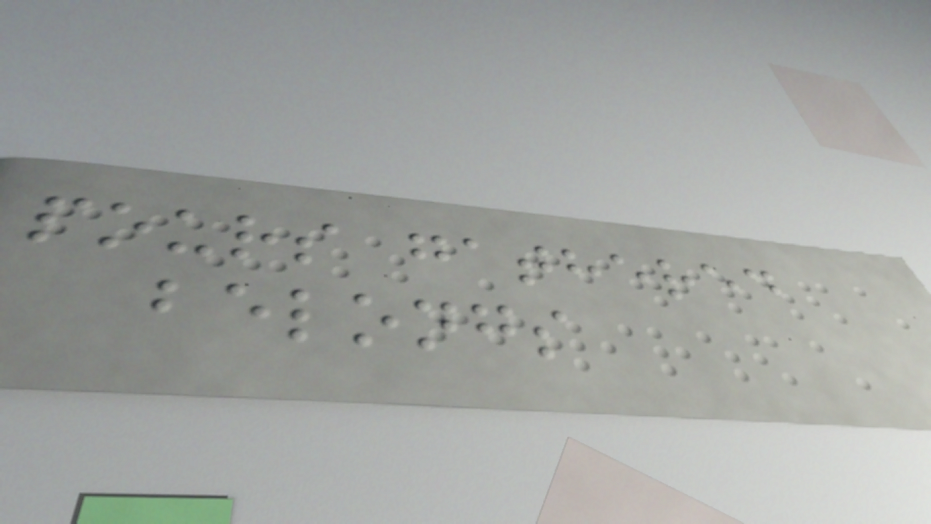pours gathered
belongs
